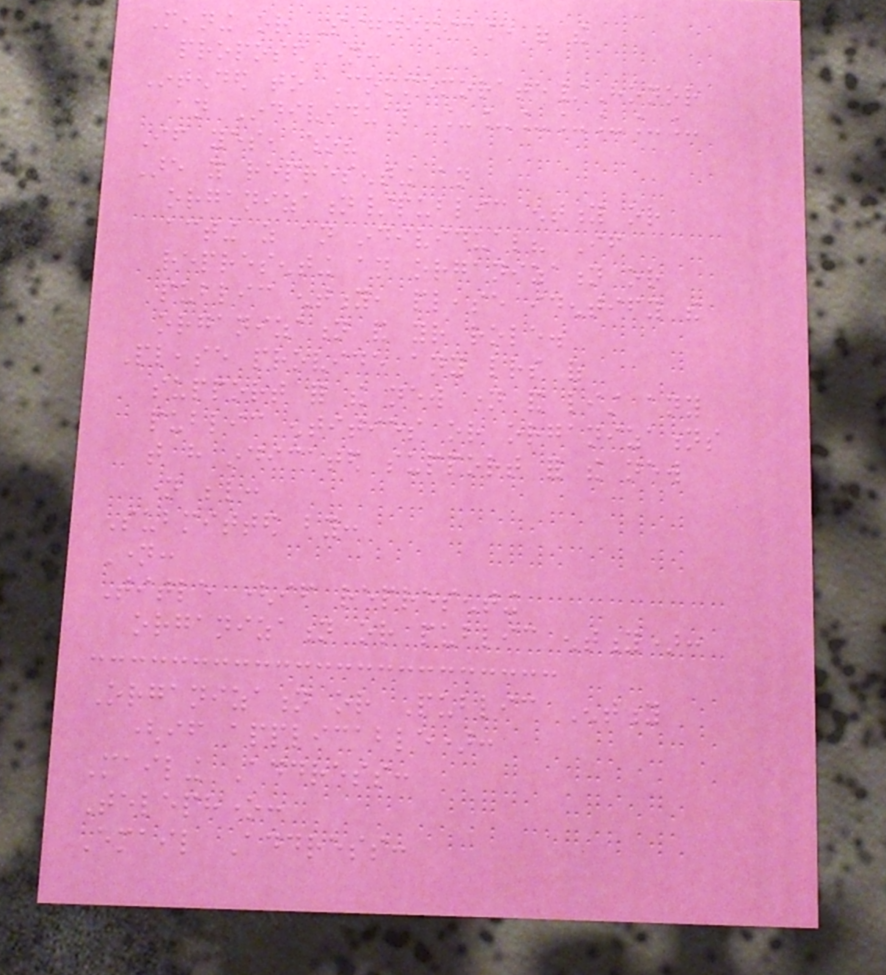Meaning or Significance of the
proposed name:
Intended to Commemorate/Honor
an Individual _______
If yes, who?
Are you representing an
organization/public entity or
acting as an individual? If
representing an organization or
public entity, please identify the
organization and your role.
Please provide any letters of
support for the new name and list any
public entities or organizations
that have indicated support for the new
name below:
Submitted by:
Name:
Title (if representing
organization or public entity):
Organization or Public Entity
(if applicable):
Mailing Address:
Telephone:
Email Address:
